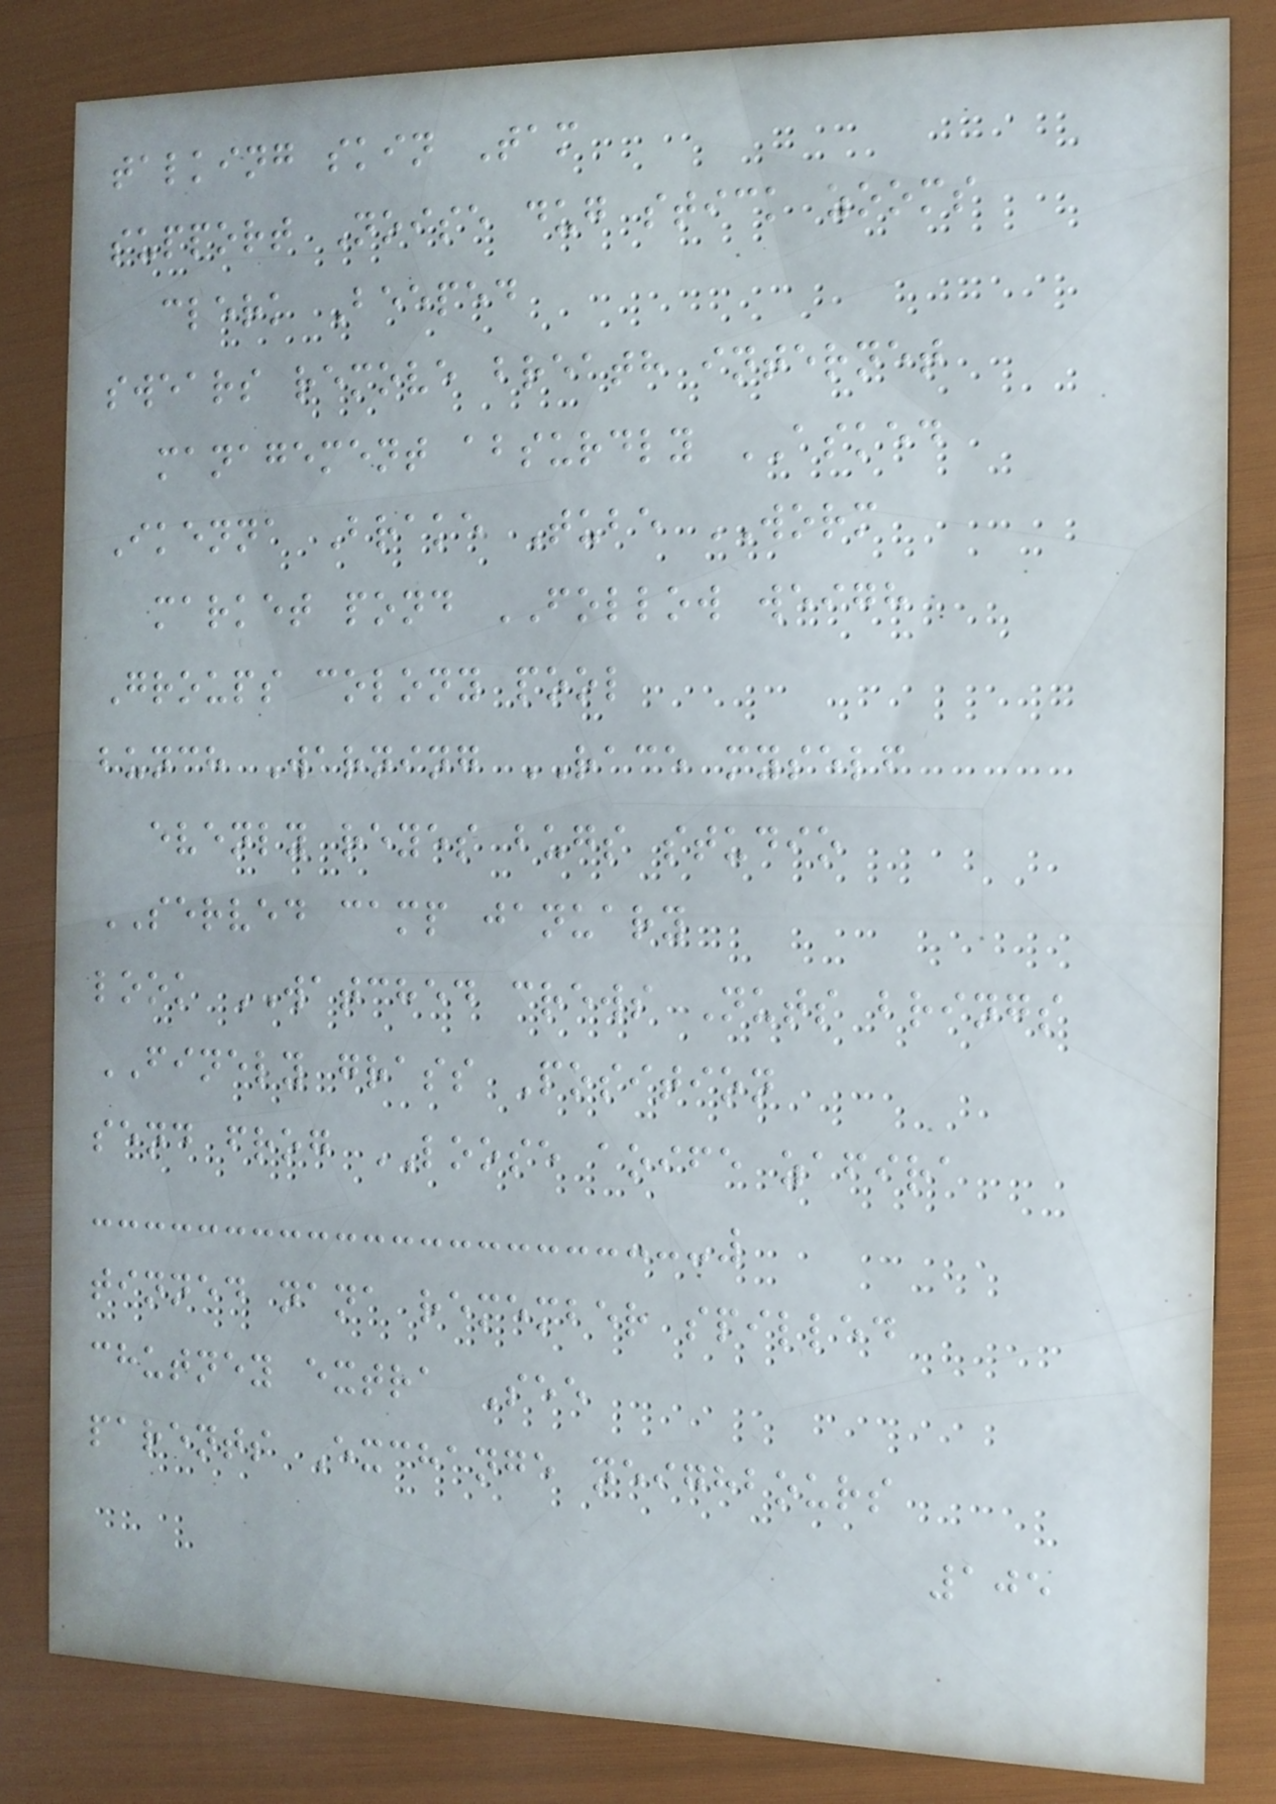talking skin Tam
support Noise dug stick zooms
clerk Beeped
swears remove breath internet
management absurdly ASKED
Ikenna Brake Tube WORM
market pond FOLLOW weigh
Groups colony pool
bunch Warning RACE myself
evenly reyes bugs studio
SERVED camp january
look WATCHED crews Nuts brings
FINELY grass Position
send frog LOOSE aoife zafira
tinned nana remember spilled
chutney extra See
parents Exchange neighbours
105
